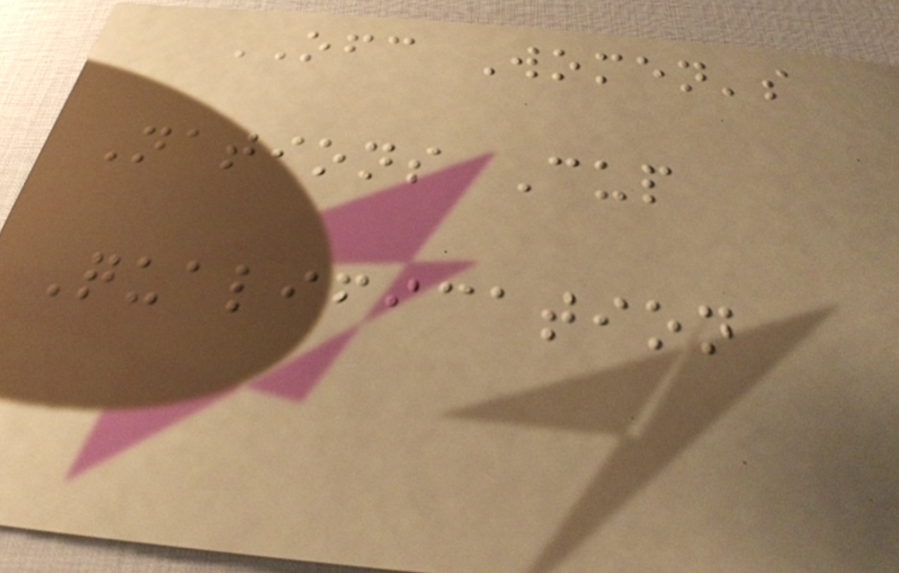OFC Women's
Nations Cup
Qualification
